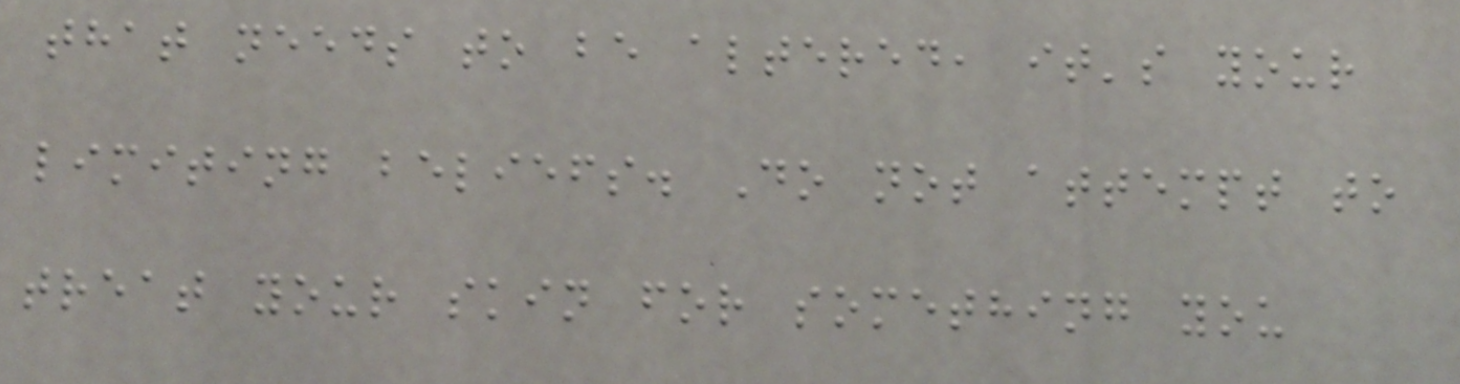that needs to be altered, it's your
limiting beliefs. Do not attempt to
treat your skin for something you
